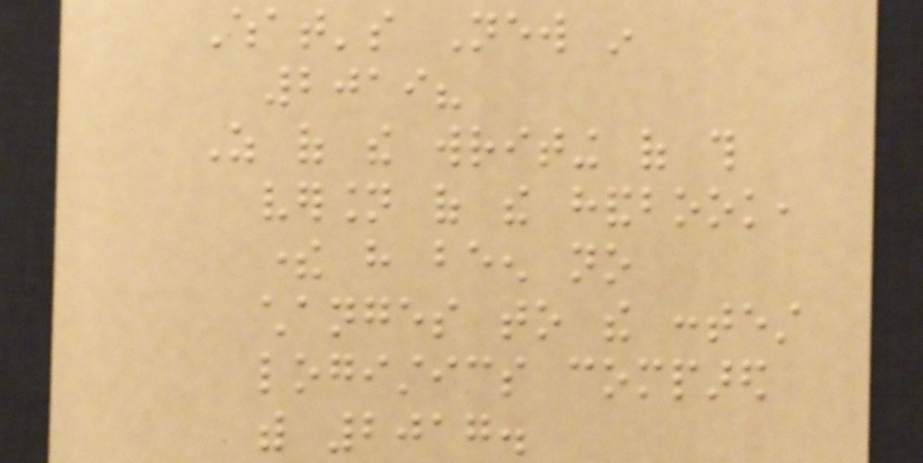What's New in
2019?
As of the writing of this
version of the handbook,
there have been no
changes to the contest
logistics compared
with 2017.
